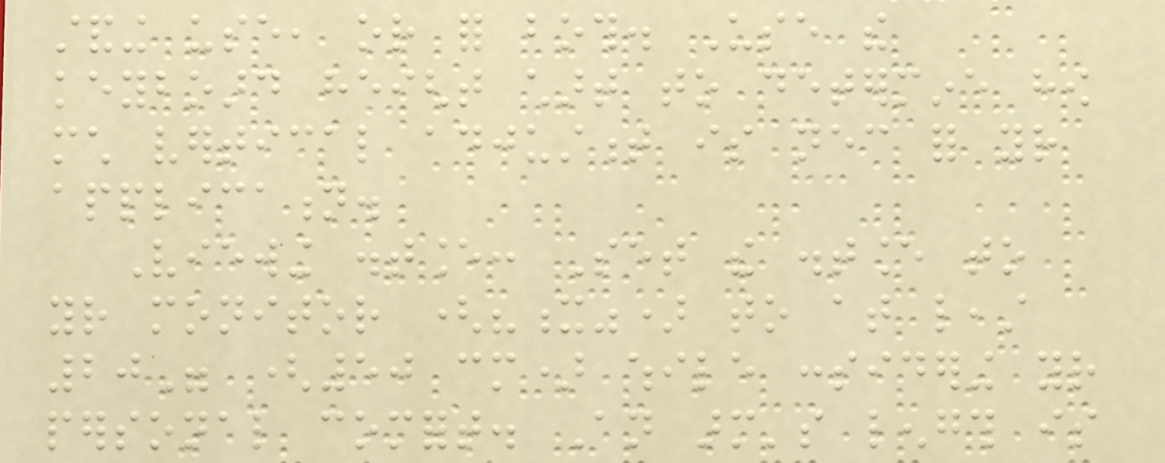standing use, or for both. Use the
keyboard height chart to determine how
much vertical adjustment is necessary for your
application.
Viewing distance: Set the distance to
your monitor ("x") to at least
20" (50 cm) while considering your
personal comfort. An arm's length is
